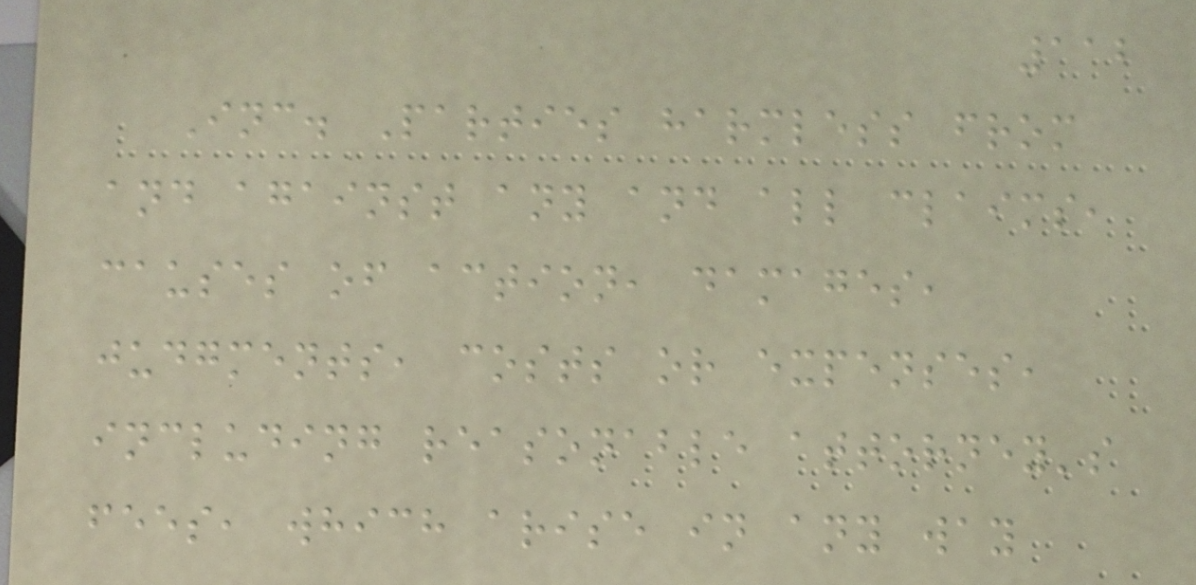112
Inc. Parties harmless from
and against any and all claims,
causes of action, damages,
judgments, costs or expenses,
including reasonable attorney's
fees, which arise in any way
